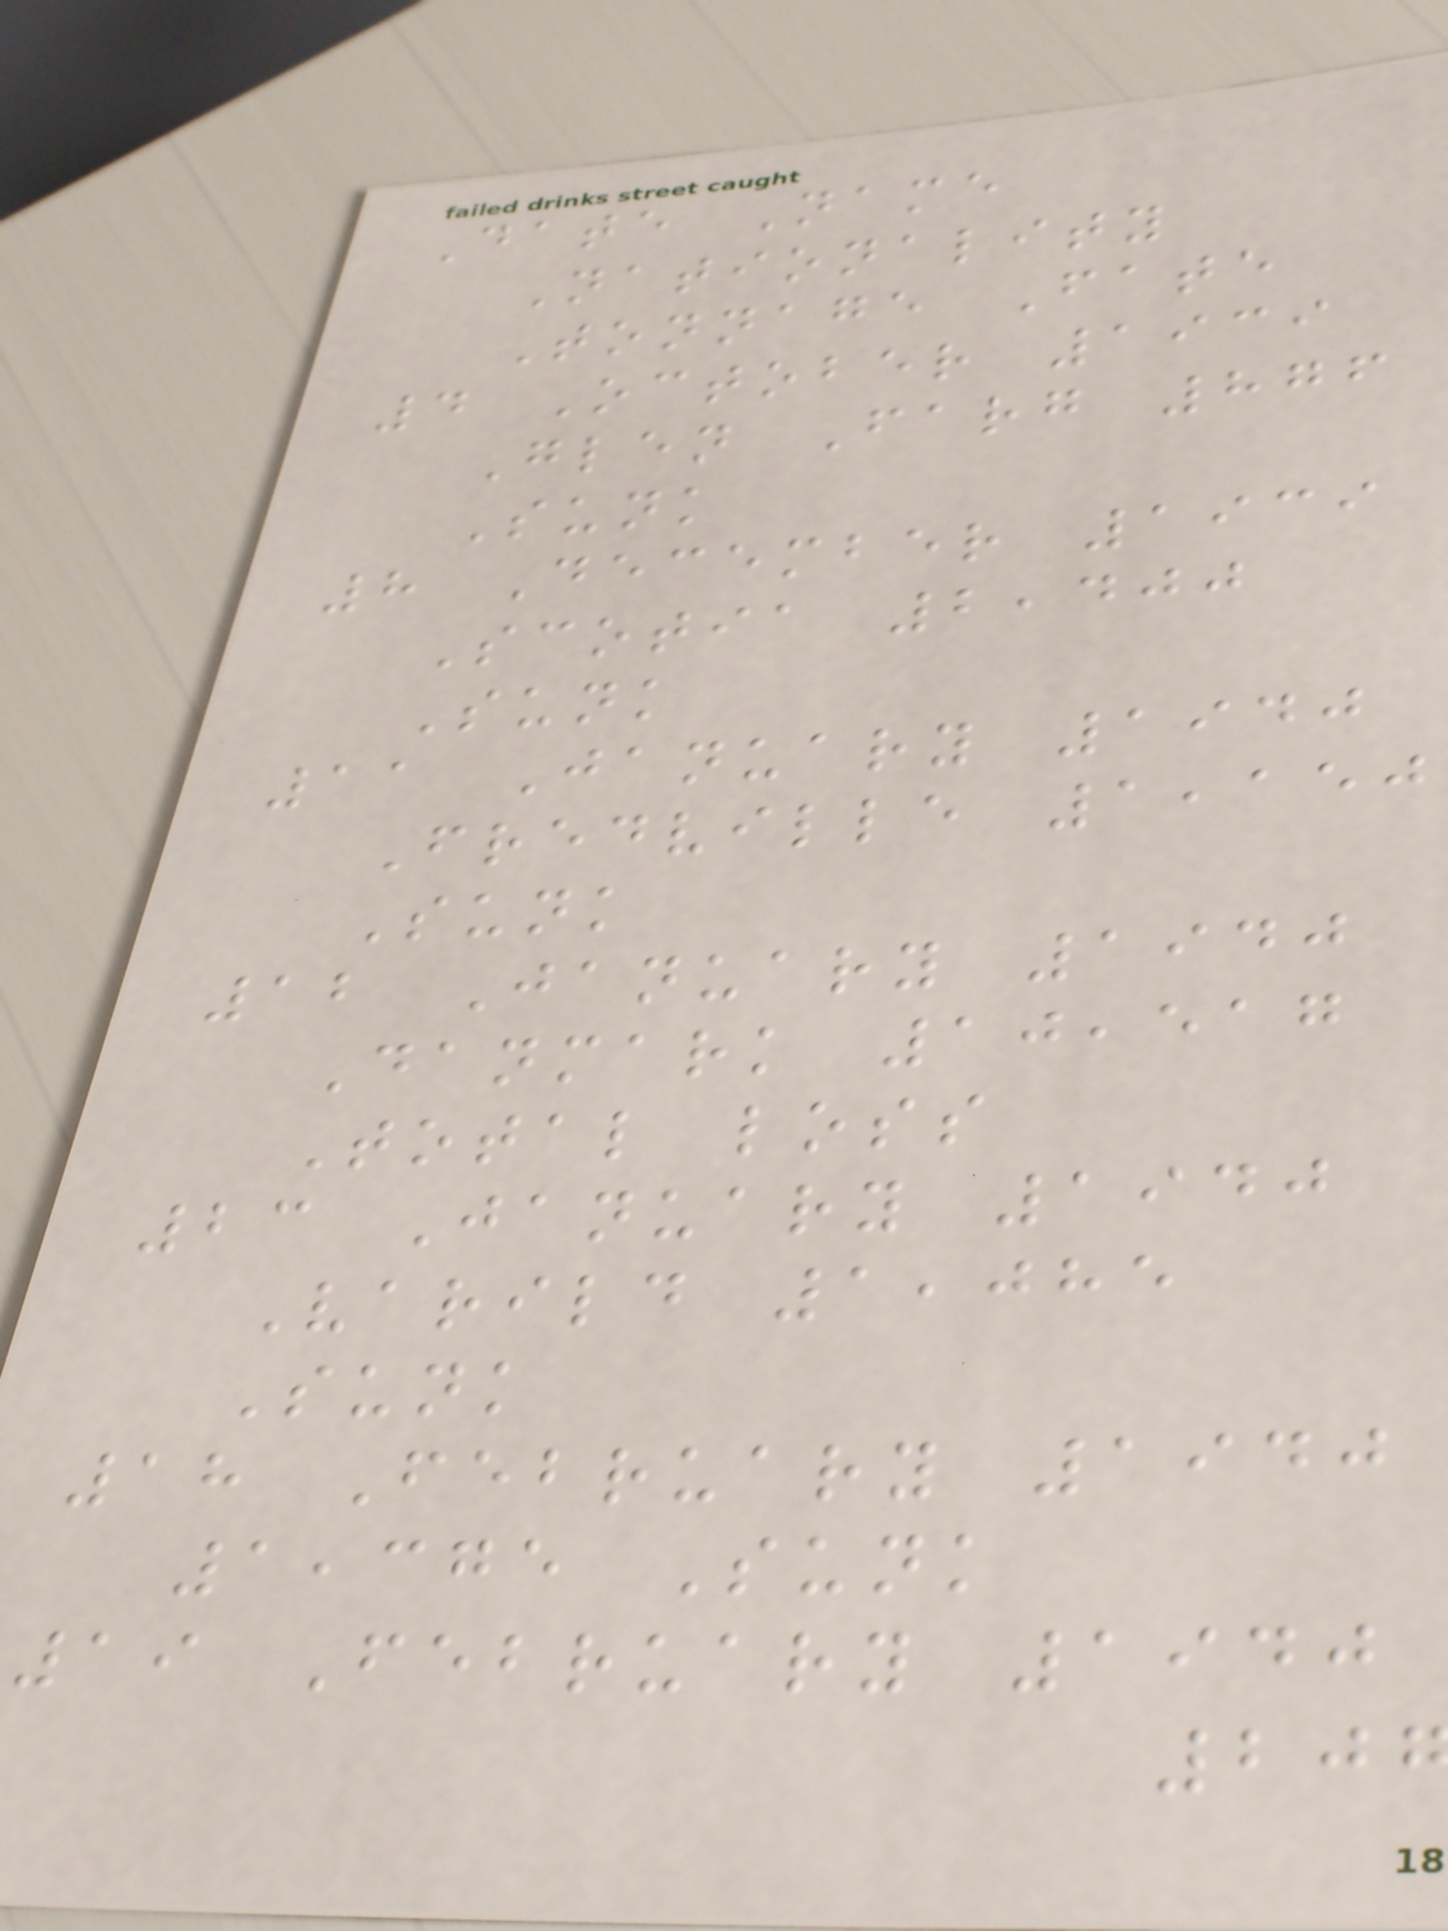Date Name
Nationality
Tonnage Fate
4 October 1939
Glen Farg 876
Sunk
8 December 1939
Scotia 2,400
Sunk
11 January 1940
Fredville 1,150
Sunk
12 January 1940
Danmark 10,517
Total loss
23 January 1940
Varild 1,085
Sunk
18 February 1940
1,375 Sunk
19 February 1940
